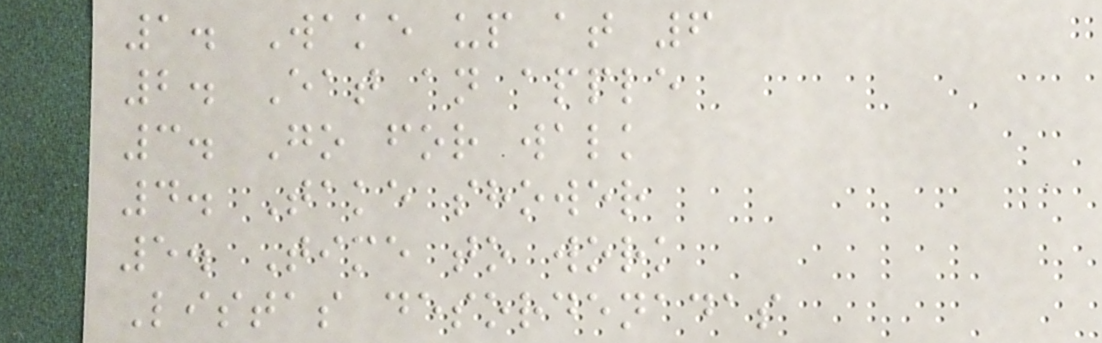1. Wake up at 6
2. Eat an apple
3. Go for walk
4. Take shower
5. Time to work
Listas desordenadas
